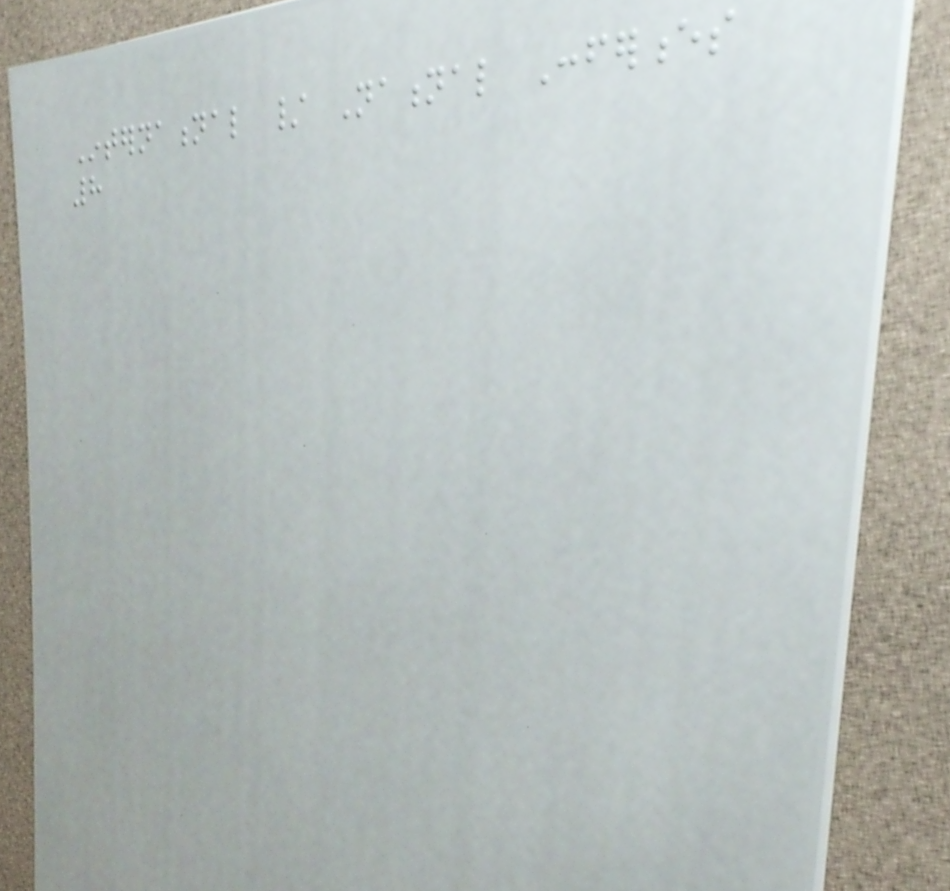International / National Conferences
8
